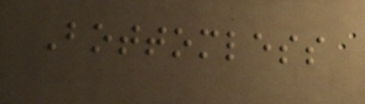Bottomless
